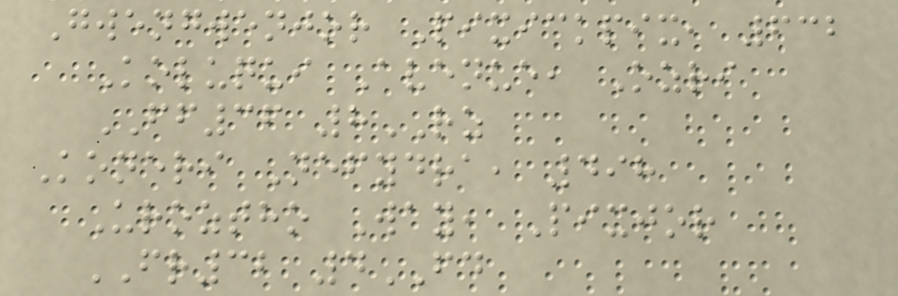Gwengwenjor Pixickpix, 632
Koluqui Avenue, Ozri
FF36 8RZ
Koneri Nefydra, 498
Uroztho Way, Pixjor
FR32 4FD
